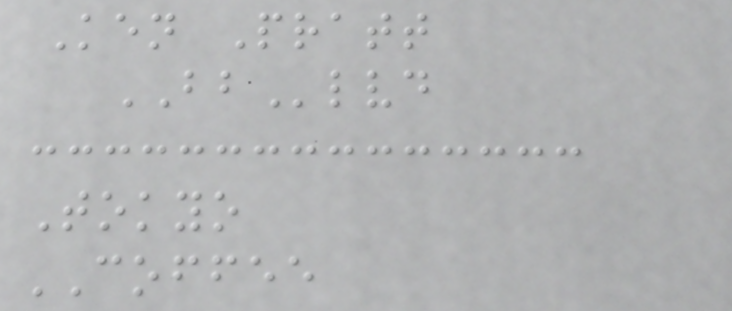Ken Pratt
BBlvd
Tokyo
COFFEE
